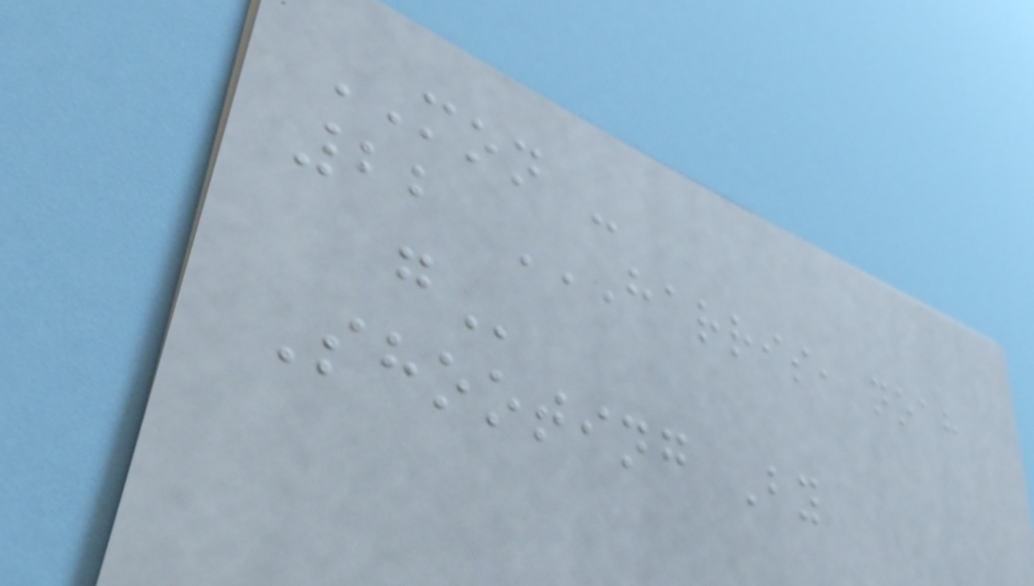MON -
22 HARRIS, NOAH
G
Shooting By
